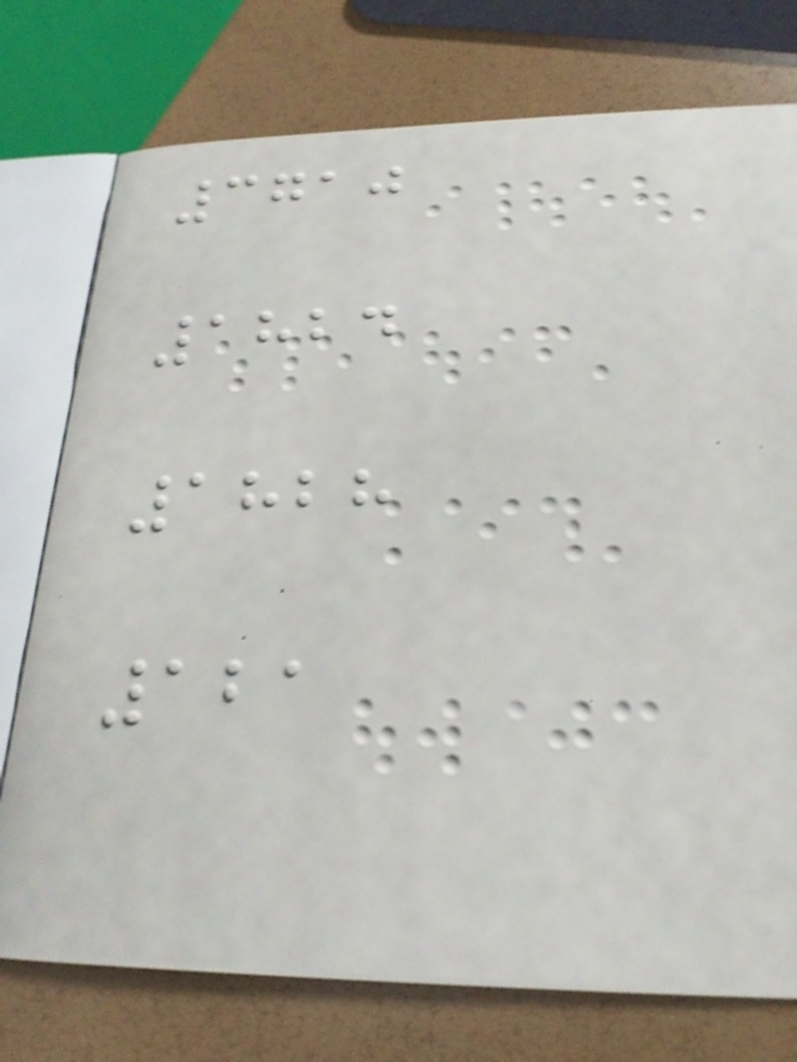3710
1824
1828
121
